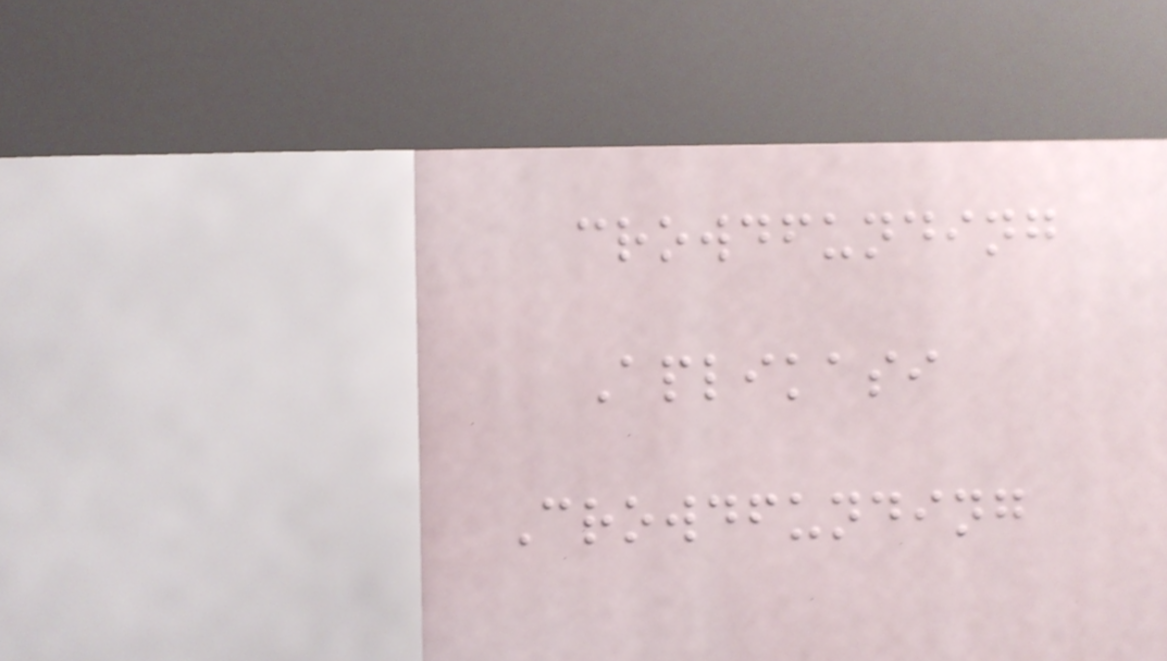crowdfunding
Aplikasi
Crowdfunding
